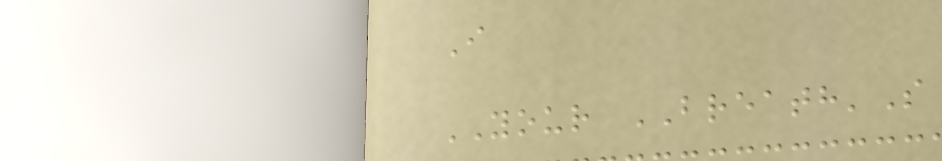I
YOUR BREATH'S
